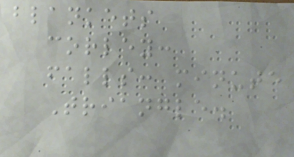blankets
corley:
falls: minute
Triangle.
